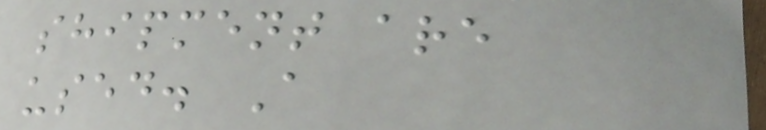shipment are
used. A
